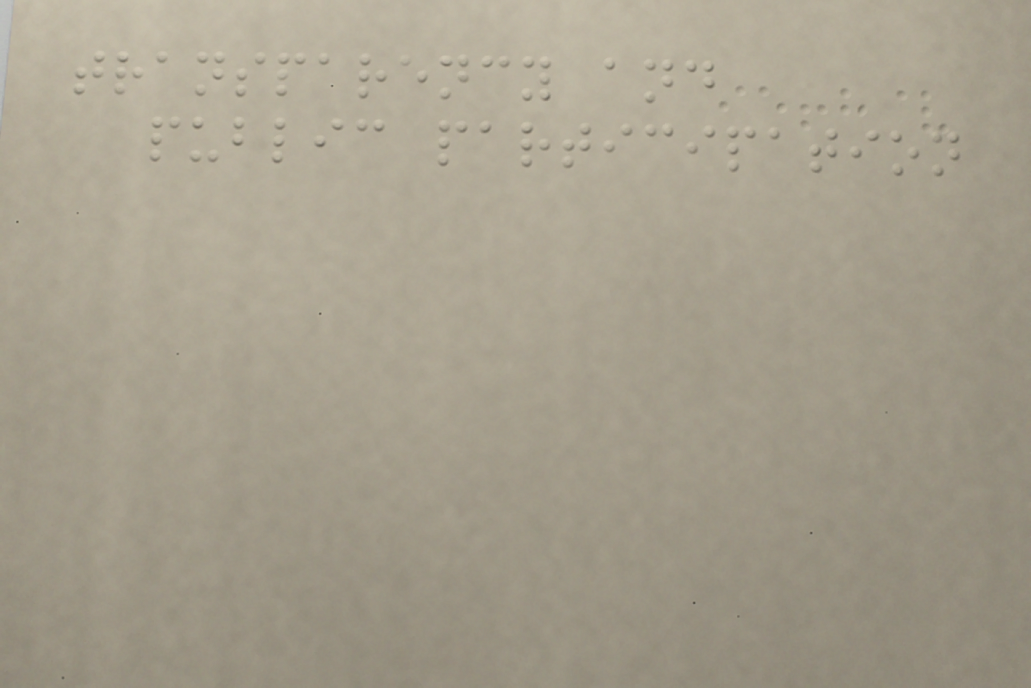transparency and
public participation
